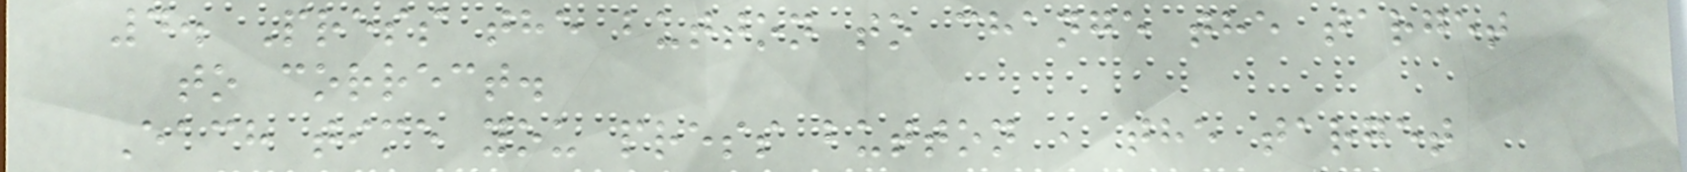4. Press the button to change the target
to correct.
Each time you press button , the target
